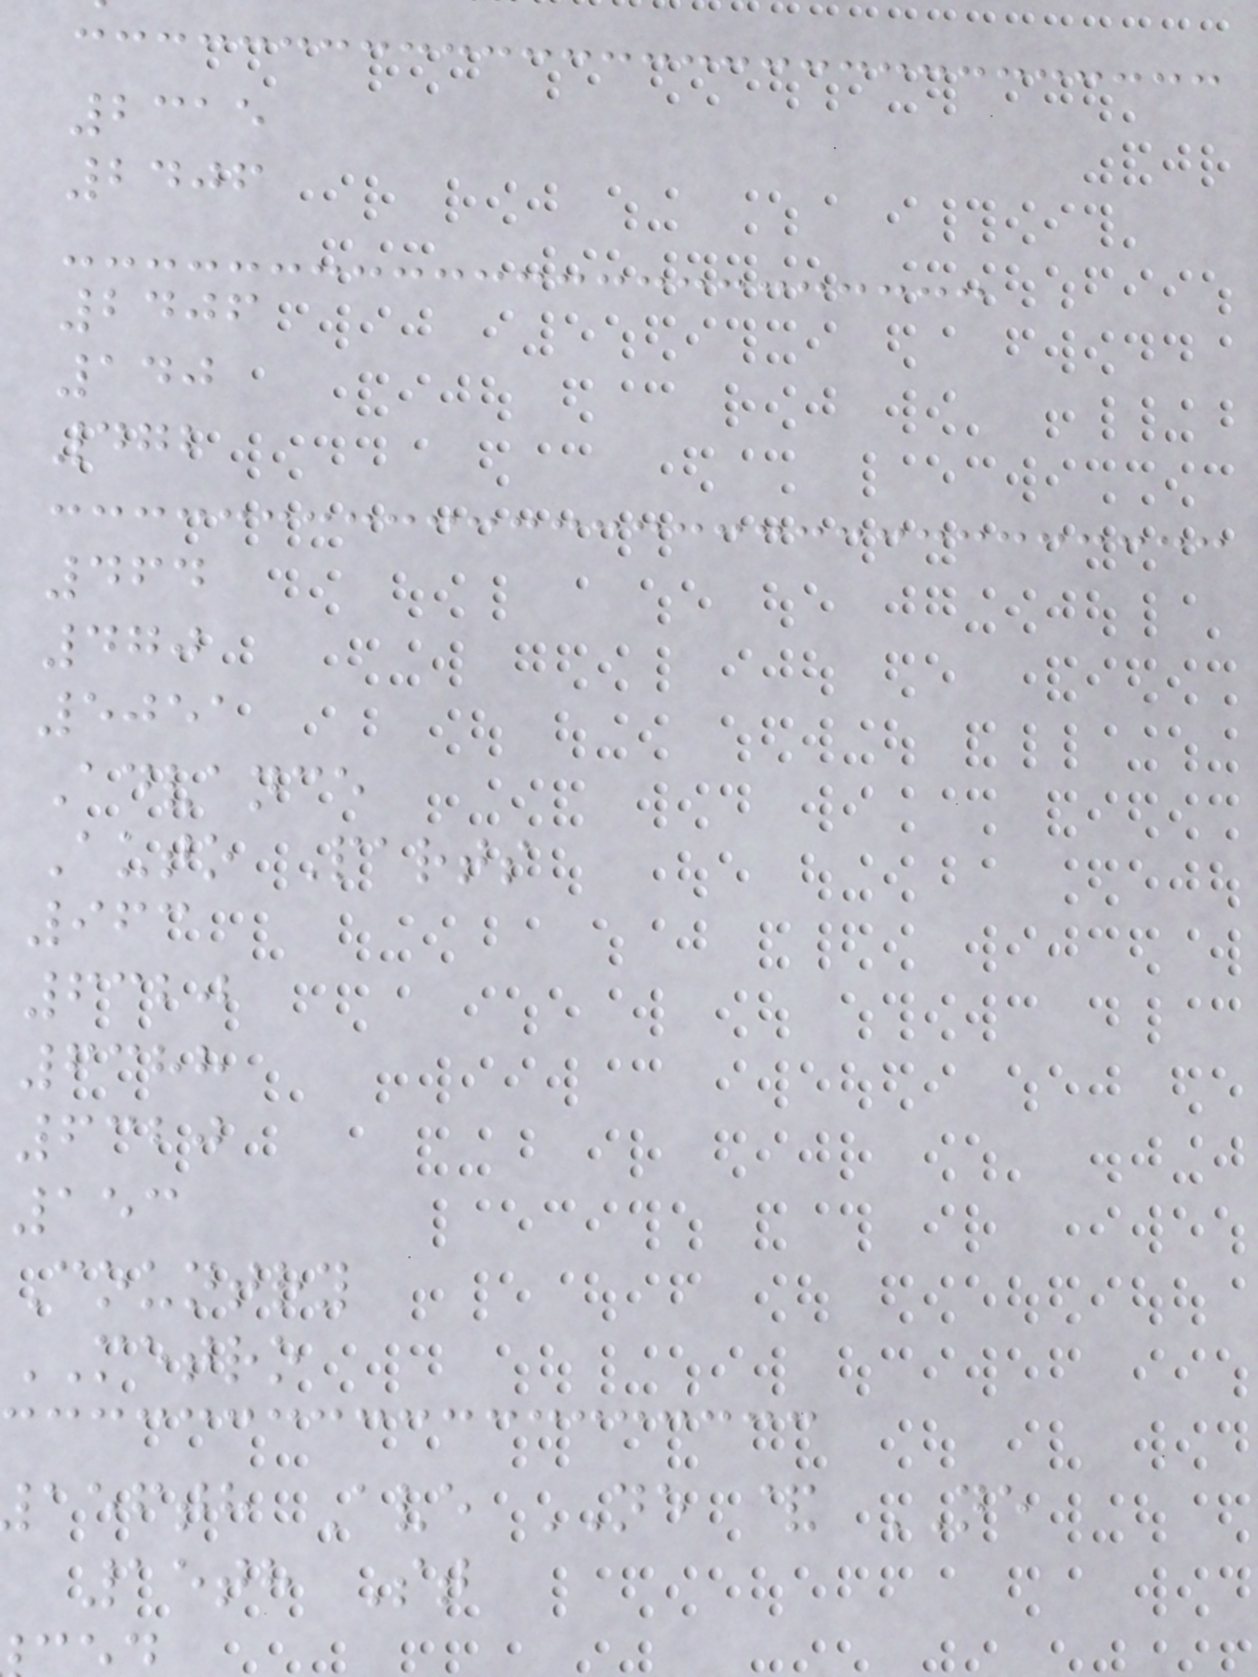2315
2406
2406
140
472
464
470
5051
Advance
Auto Parts
963
6320
6388
6320
153
Country
METRO
aefth Ave NE & NE
15th St
